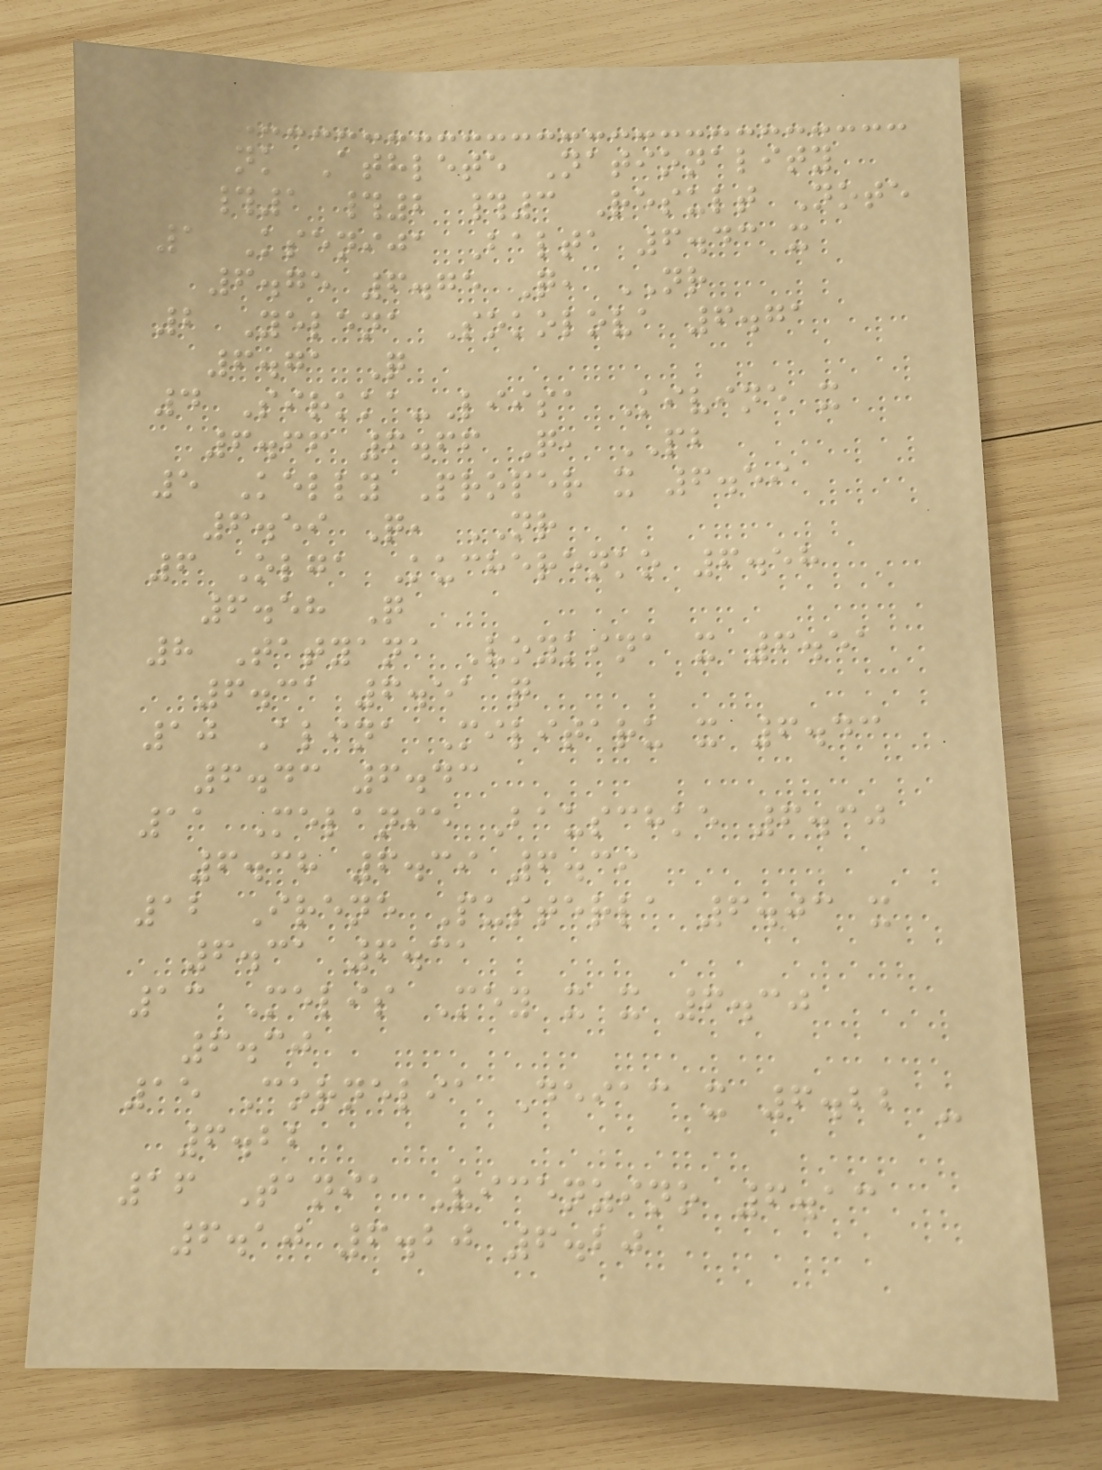Rank Athlete Nationality
#1 #2 #3 Result Note
1 Ksenija Balta 6.43 x
6.75 6.75 Q, NR
2 Yelena Sokolova 6.71
6.71 Q
4 Sirkka-Liisa Kivine x
6.66 6.66 Q, PB
5 Kelly Proper x 6.59
6.59 Q, NR
6 Olga Kucherenko 6.58
6.58 Q
8 Tatyana Voykina x 6.51
6.31 6.51 q
10 Alina Militaru x 6.43
6.43 6.43
11 Melanie Bauschke 6.30
6.38 6.39 6.39
12 Irene Pusterla 6.03 x
6.31 6.31
13 Melis Mey x x 6.30
6.30
15 Cornelia Deiac x 6.22 -
6.22
16 Tania Vicenzino 6.13
6.10 6.20 6.20
